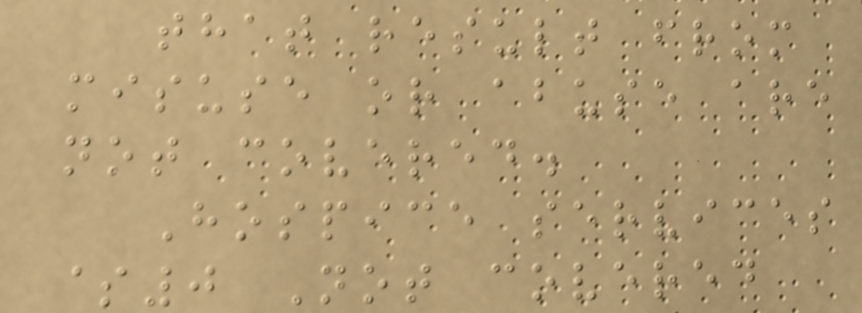that result from
misuse or abuse are
not covered.
Hospice services
$0 Not covered
